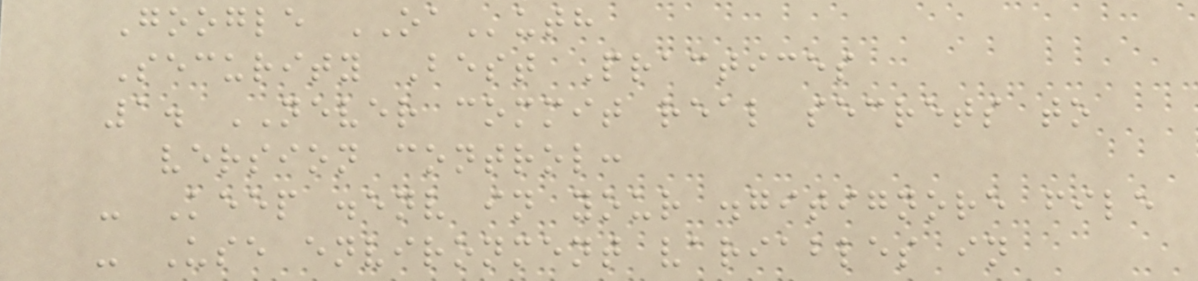Google OAuth
Security Best Practices
1. NEVER commit real secrets to
version control:
- Keep .env in your .gitignore file
- Use environment variables in
